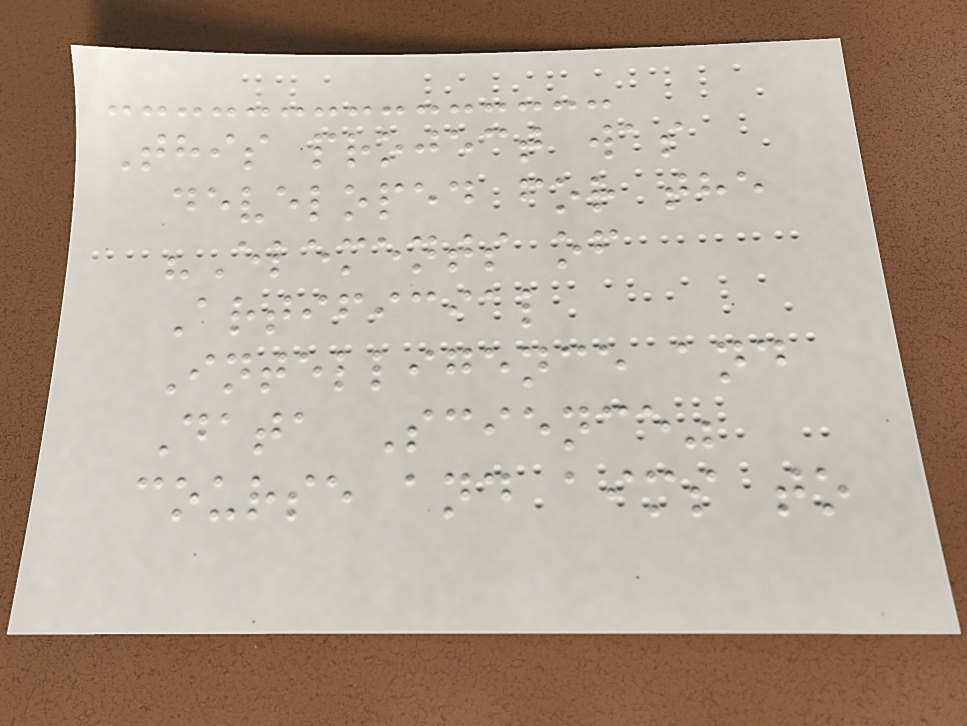This project was
developed for the
"Elements of
Artificial
Intelligence and
Data Science"
course and aims to
